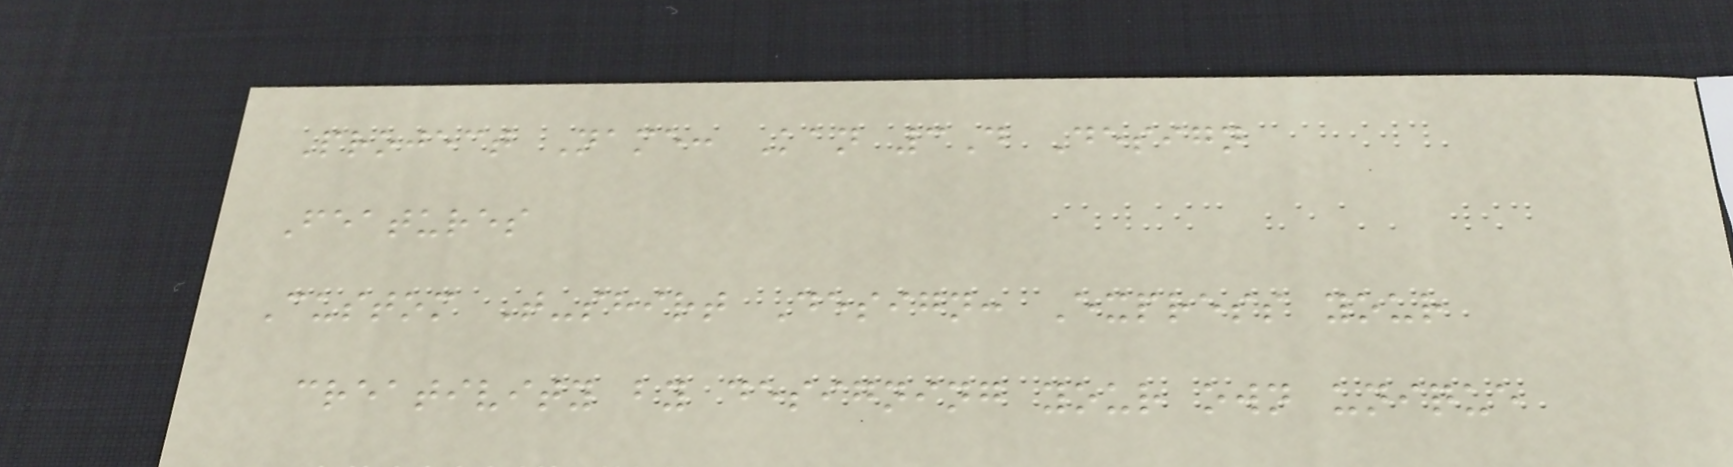Project Name: Kan 3D Design
Features
Custom T-shirt Design: Express your
creativity by designing your own unique
